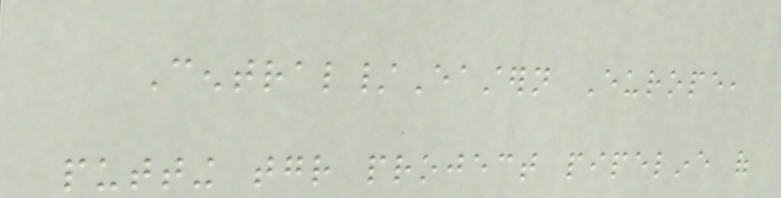Central/Eastern Europe,
putting together project pipeline of
